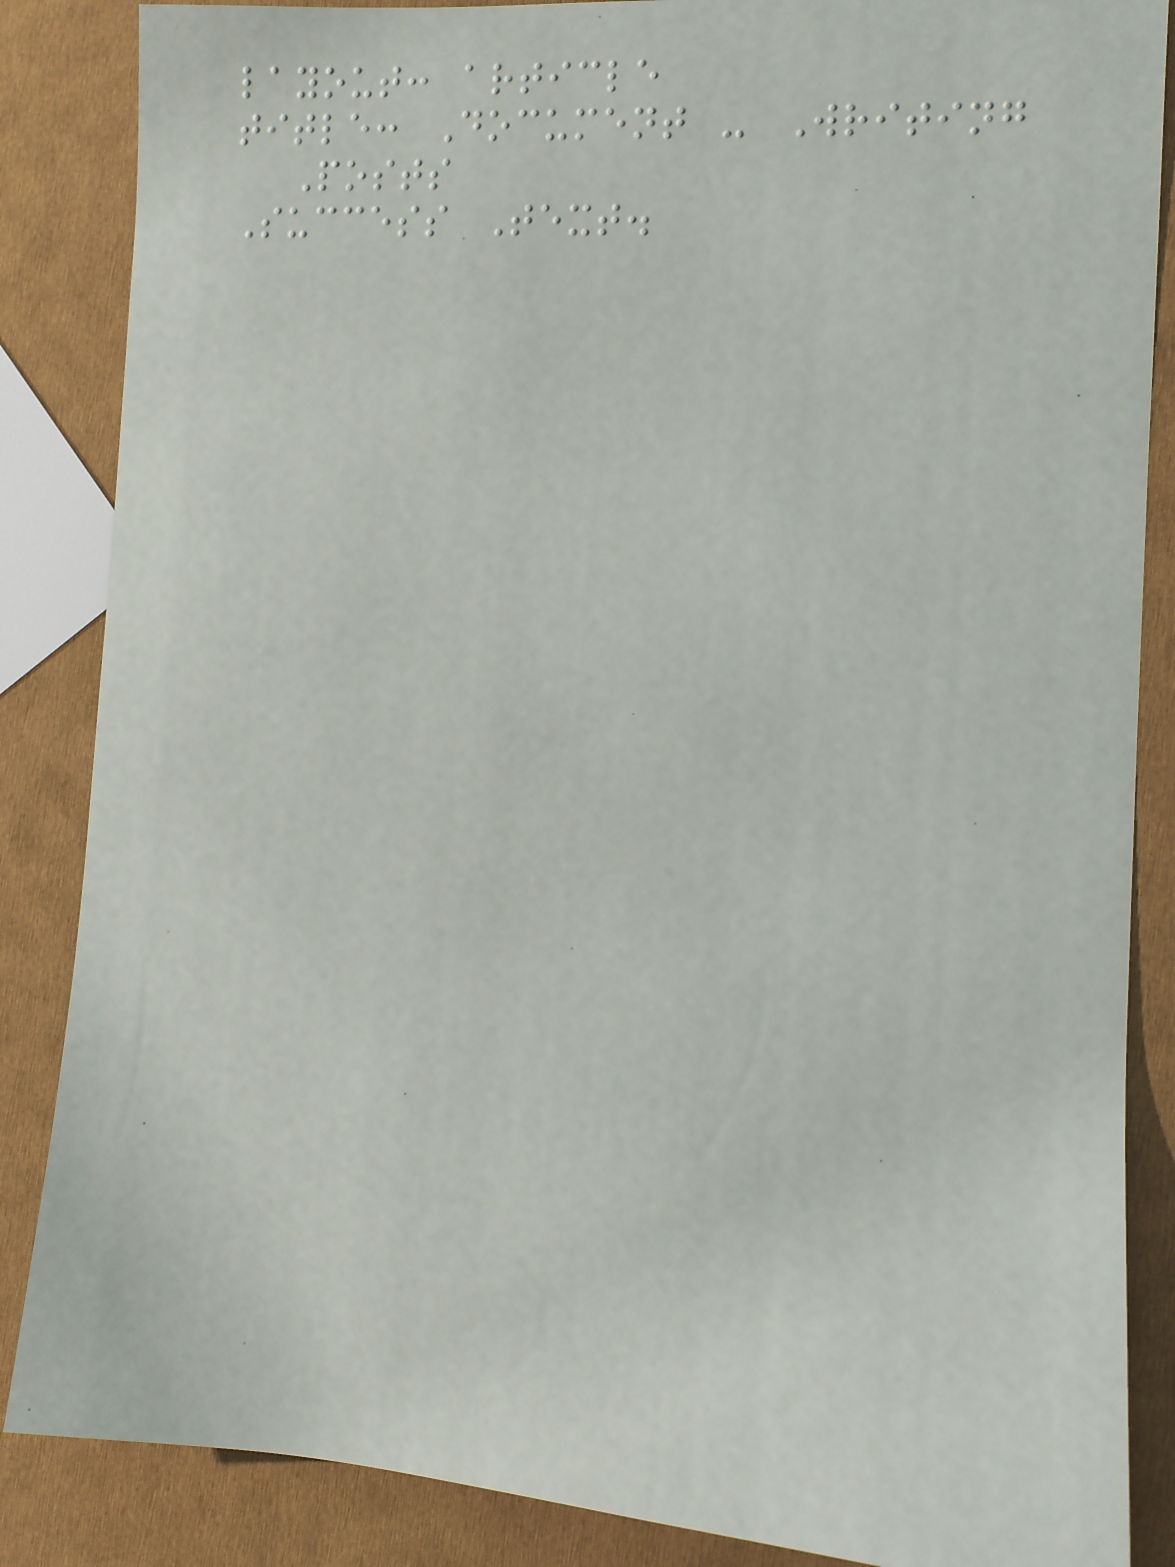layout: article
title: Document - Writing
Posts
Success Text.
